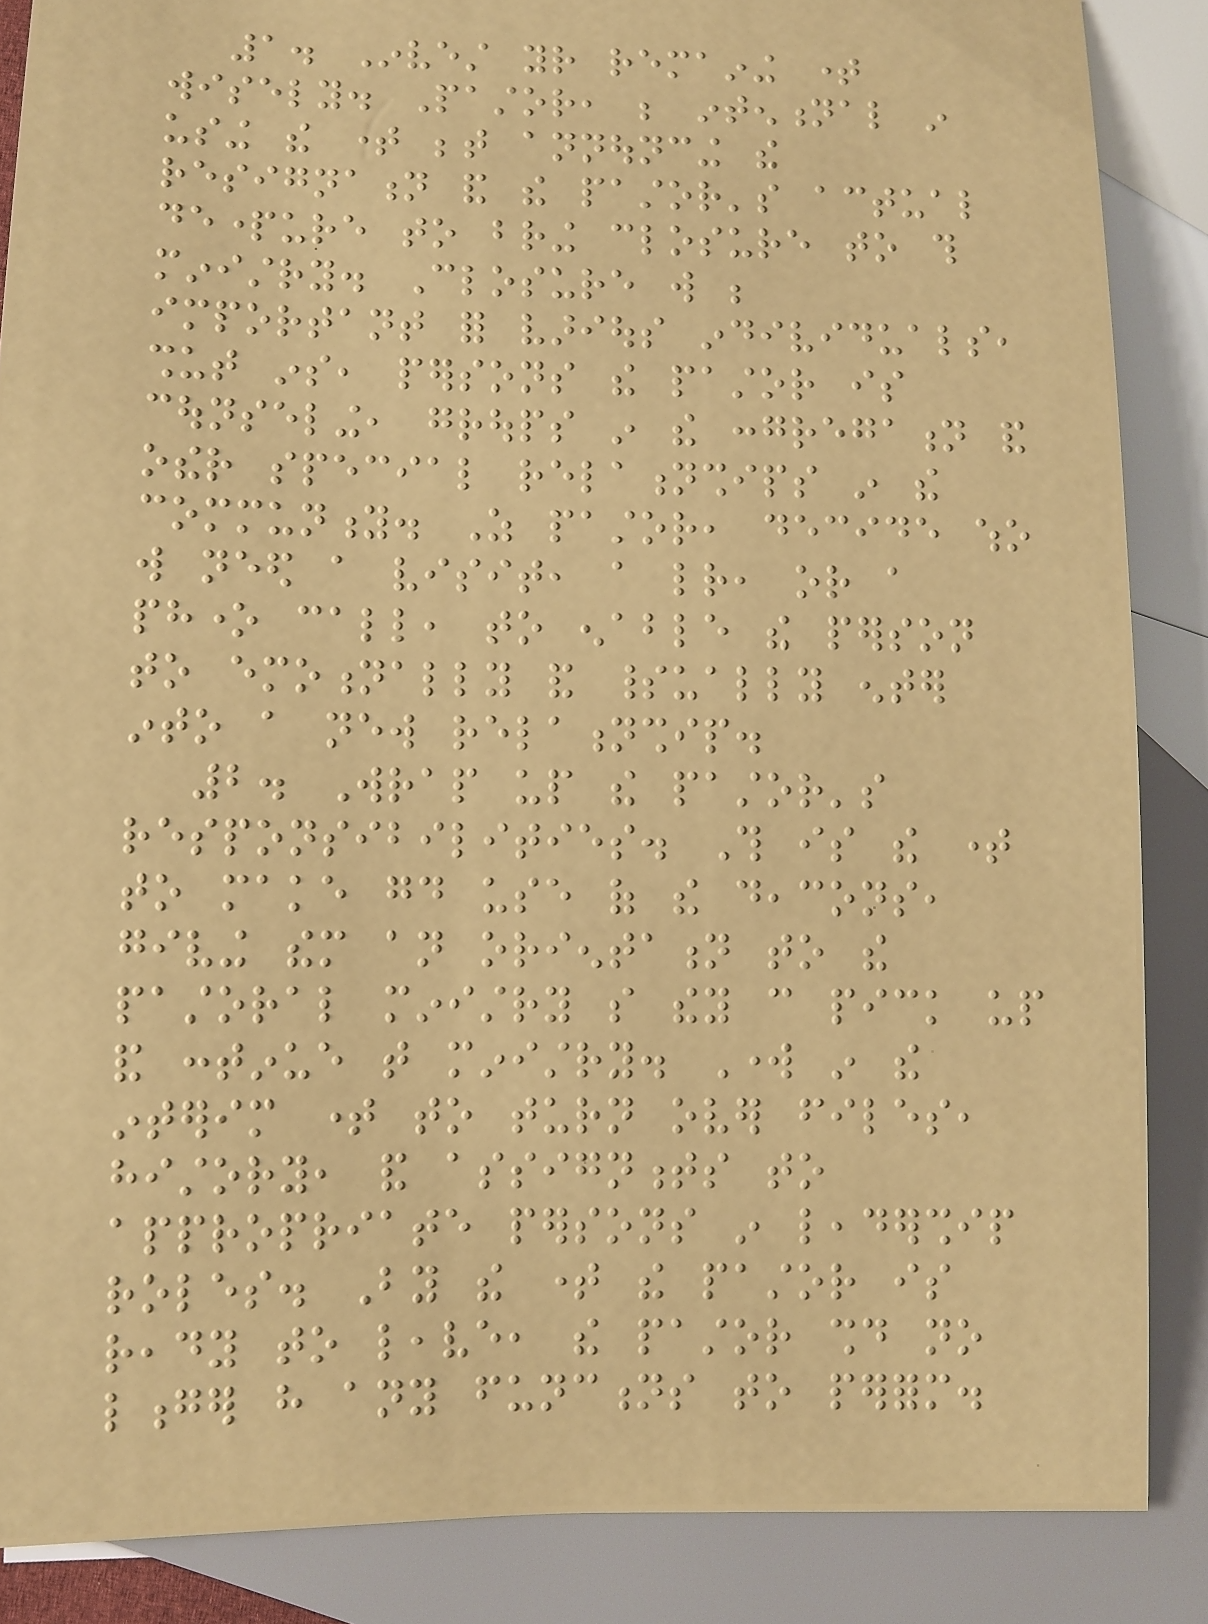1. Invest your remaining time
wisely. Pastor, be intentional in
using the time between announcing the
resignation and the pastor's actual
departure to bring closure to this
ministry. Closure will be
important for various individuals,
shut ins, persons the pastor is
counseling, groups in the congregation and
other special relationships in the
community. As pastor, decide who
will need a visit, a letter, or a
phone call, to enable the person
to emotionally and spiritually enter
into a new relationship.
2. Wrap up the pastor's
responsibilities. This is the time
to make good use of the deacons,
giving them an orientation to the
pastoral ministry so they can pick up
and continue that ministry. Work in the
interim time to turn over files,
history, and assignments to
appropriate persons in leadership
roles. By the time the pastor is
ready to leave, the pastor should no
longer have any functions to perform.
